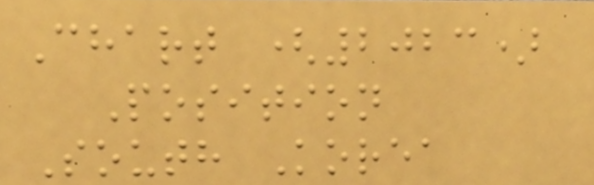Chart (2023)
Position
South Korea
